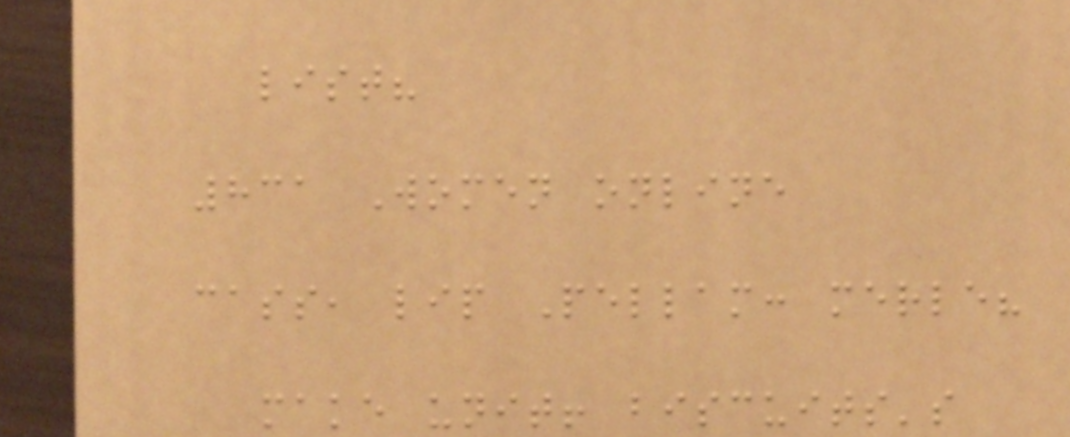list?
831 Women online
cass, lip Pellam: merle?
make unit! biscuits's
